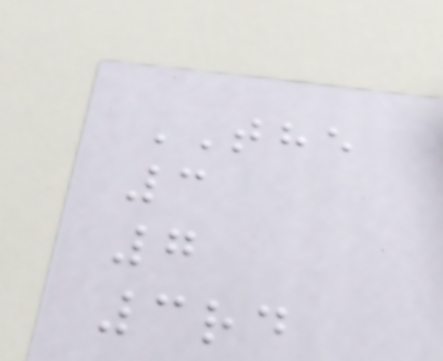THE
3
7
3rd
